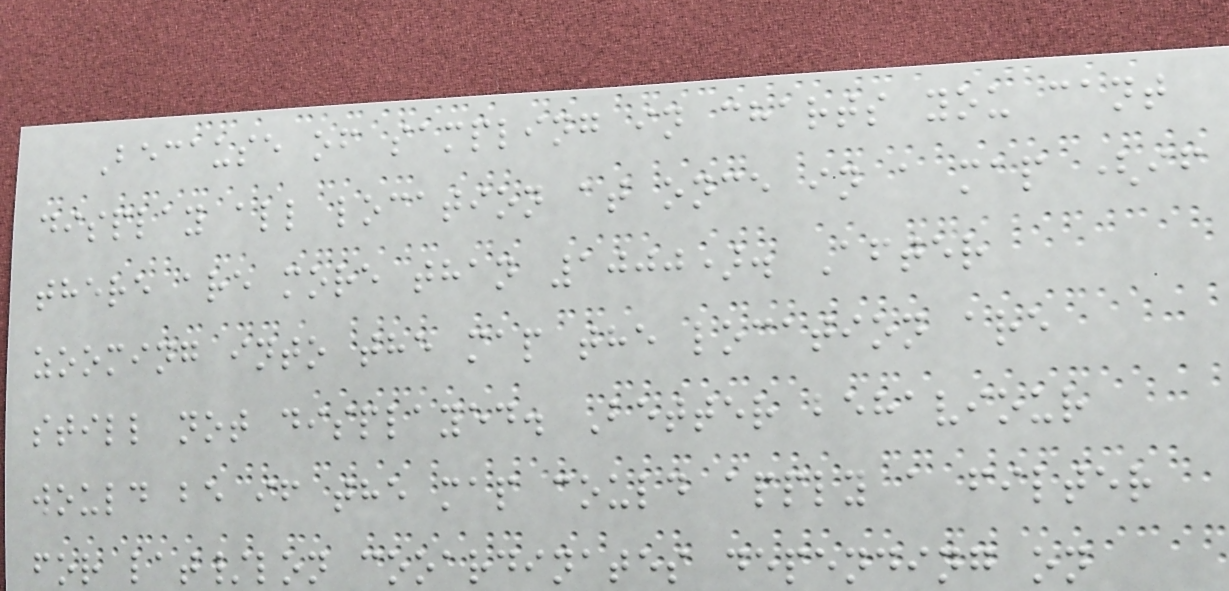Because of sampling in charts you cant
display all location at once in a map (if
there are more than 1000). After
zooming into the map the location are
still not displayed. Better behaviour
would be if the map could apply a filter
for lat/lon cooardinates depending on
